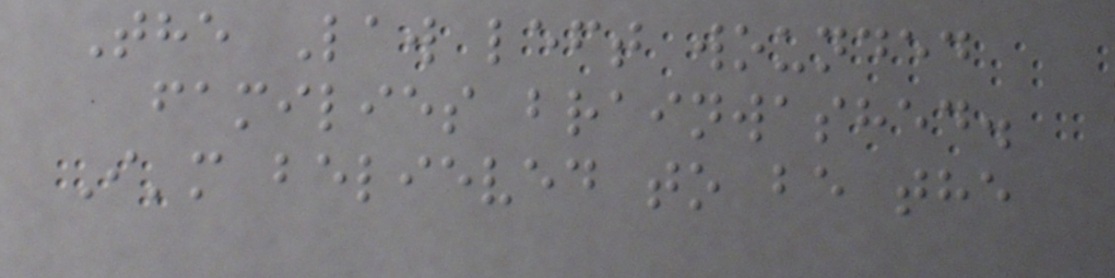The Law left wounded
families brainwashed.
I'm believed to be the
